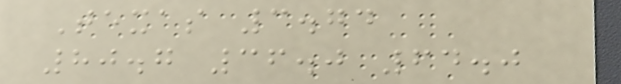Texas 3.74
80.7 36.0 64.0
